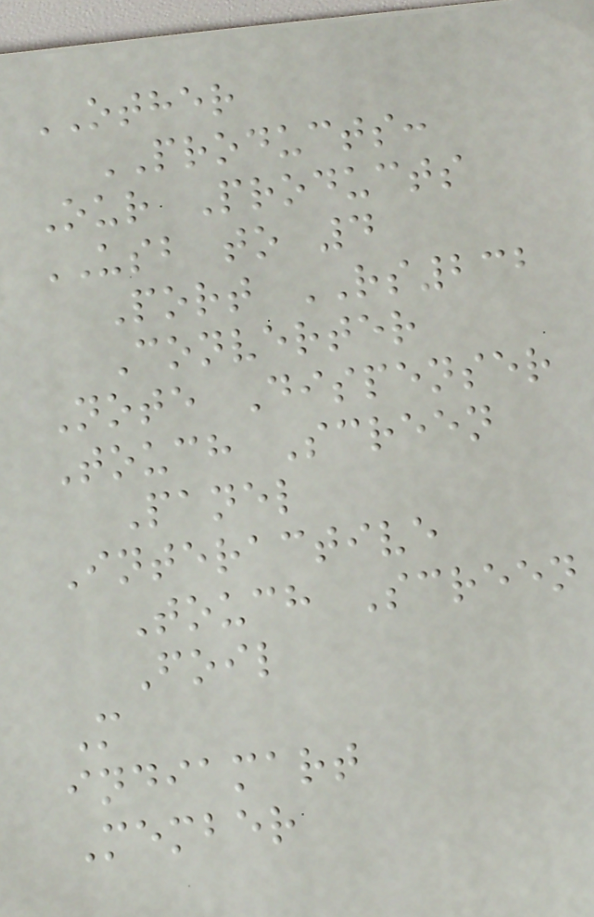OTHER
PRODUCTS:
Our Products
USB to 4
Port RS232
Converter
Note Dispenser
Touch Screen
Panel
Interactive
Touch Screen
Foil
M
indiamart
Member
